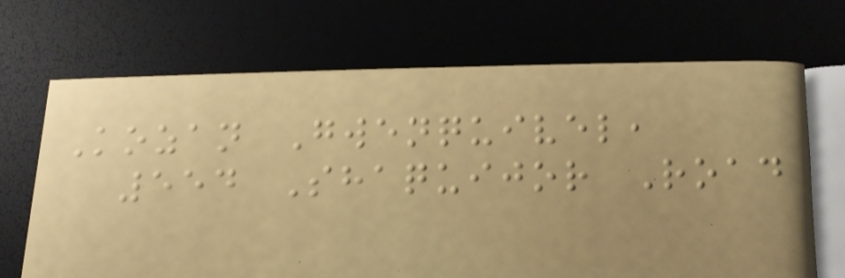Kozan Gwenquivel,
554 Shaquijor Road
